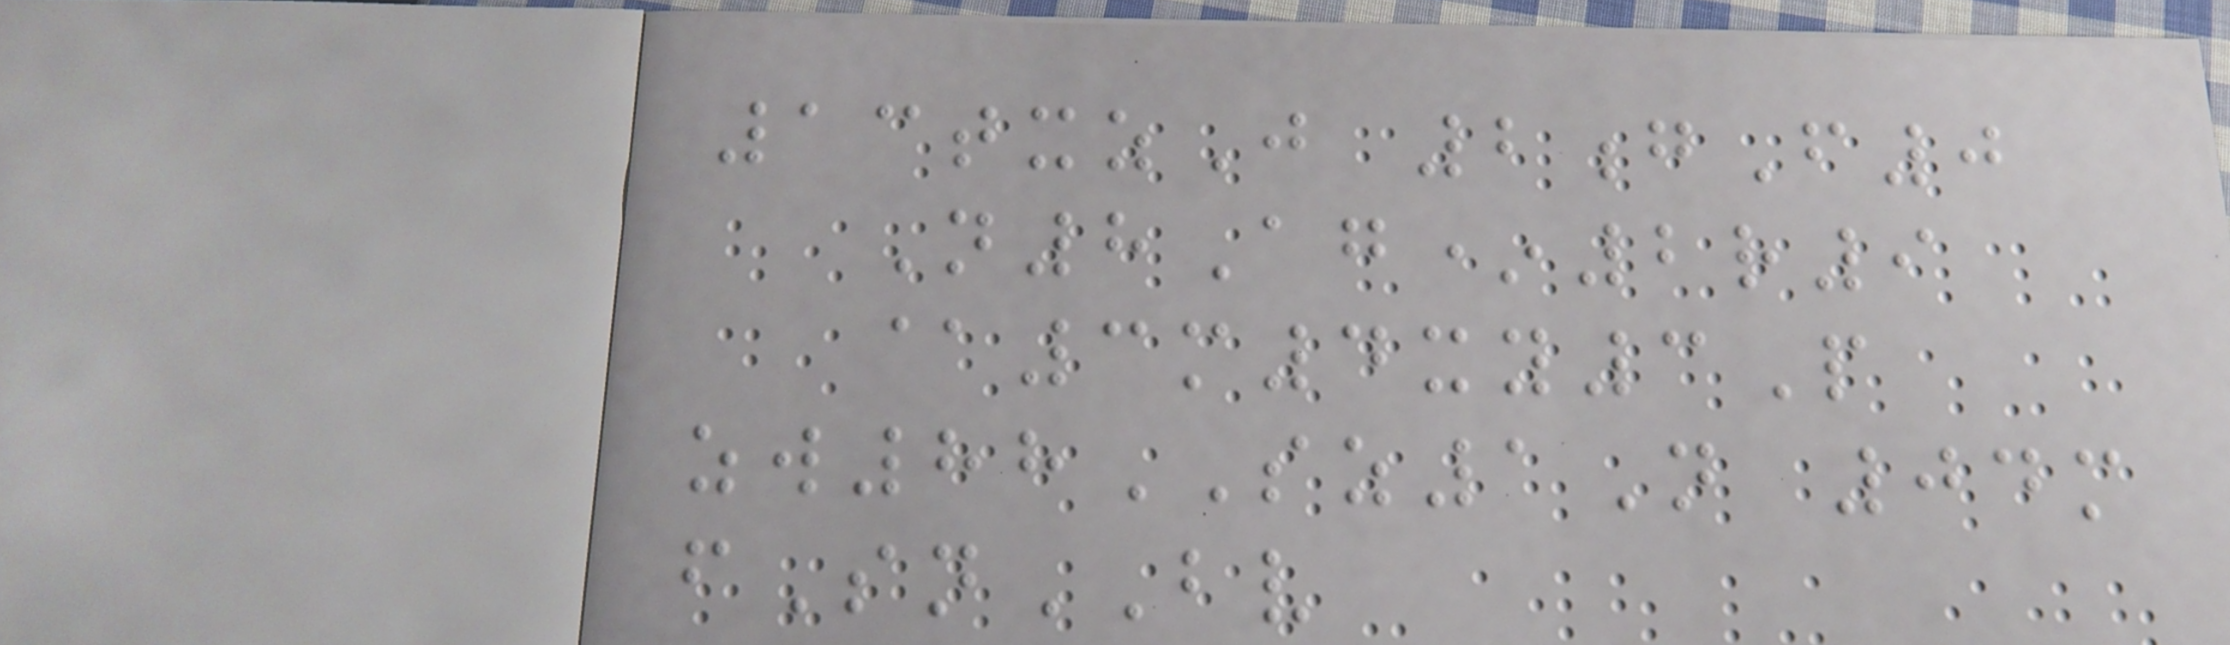13txzJ 2gF0
N8Ag*2r9
@3m4xy3P
zw88SZ1N 04m
fSnBV
